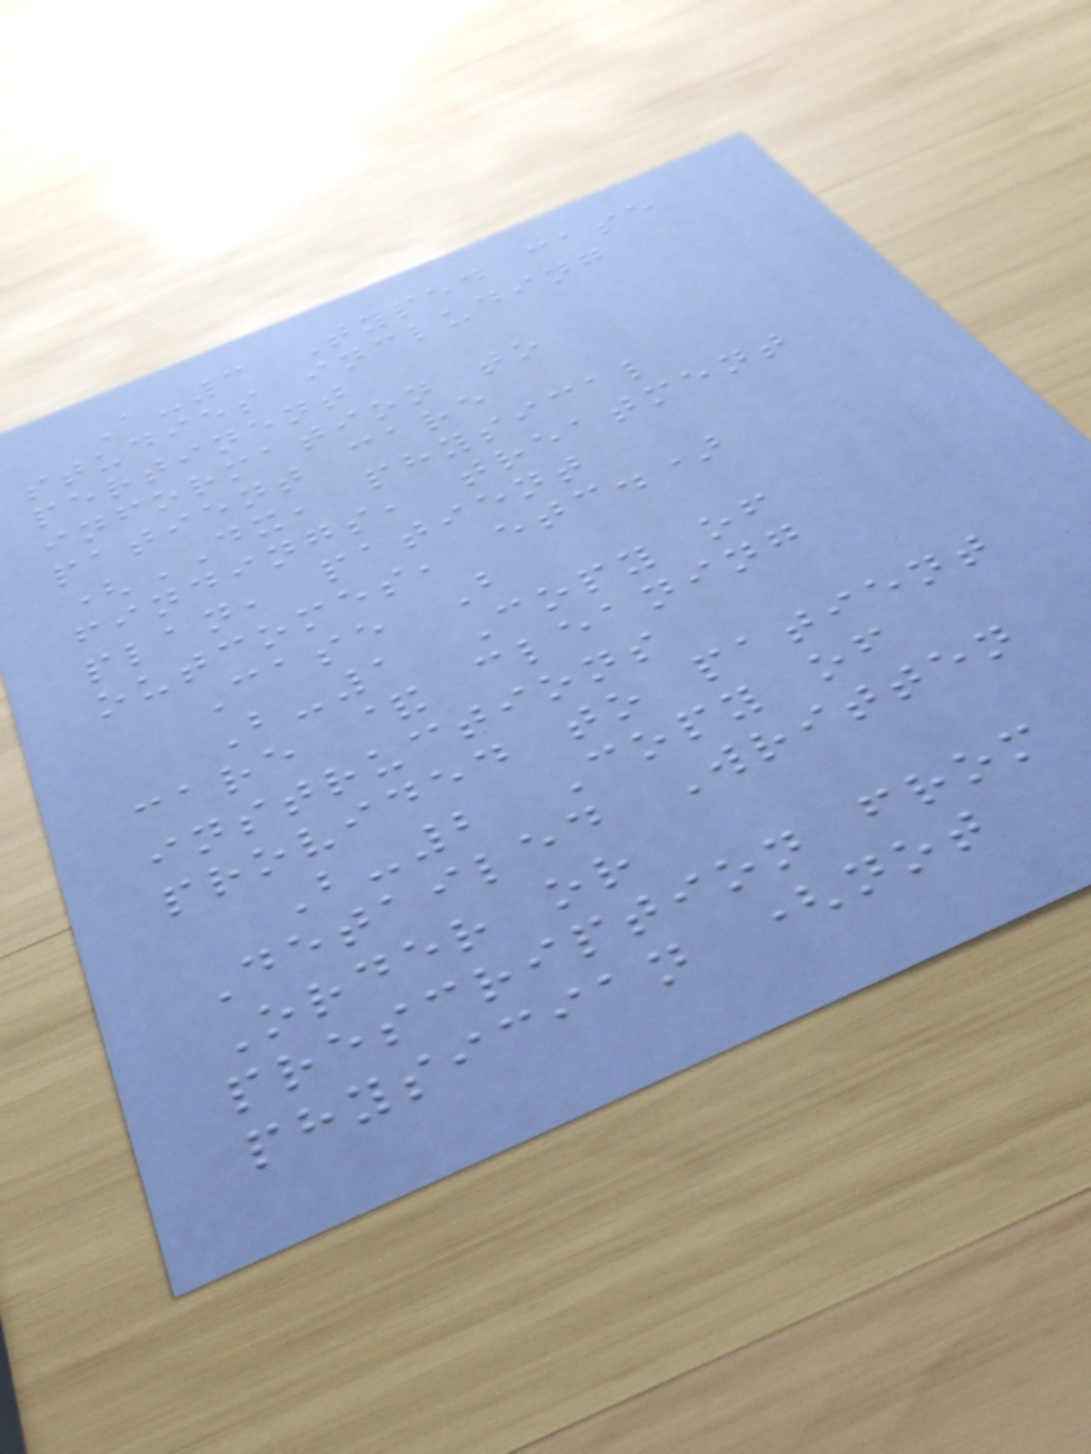A-3 Typed case
studies including
pertinent
information to
patient care
(DX, physical
findings, treatment
plan, patient
outcomes, etc.)
Case B
B-1 Copy of
care & cleaning
instructions
provided to patient
B-2 Copy of
Detailed Written
Order or
prescription from
physician (not
